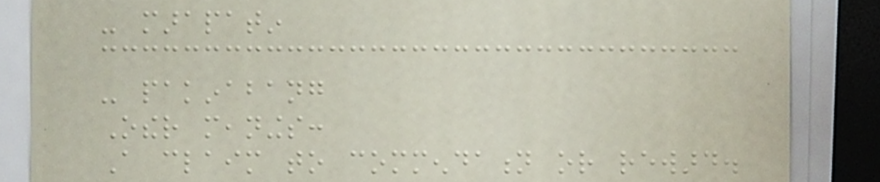- marapatin
- pakinabang
Other meanings:
A claim to commendation or reward.
